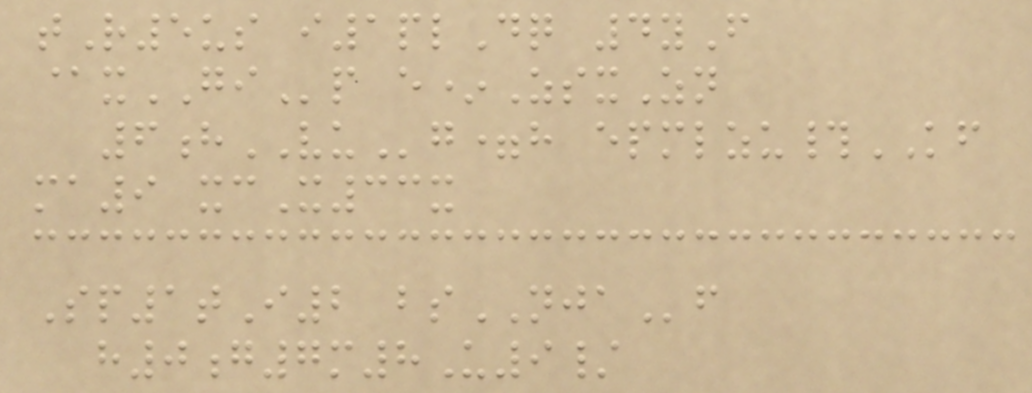tR5us i1plDq 4yF
@xGIp e*ZsxZn
6hVUg=h epmlzu#KF
ma9 xcX33x
Sp1tI2 bsNJAf
h0g7m8U9/
